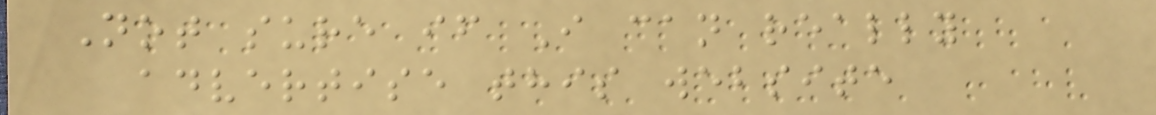Not sure if I can really
advertise this website
